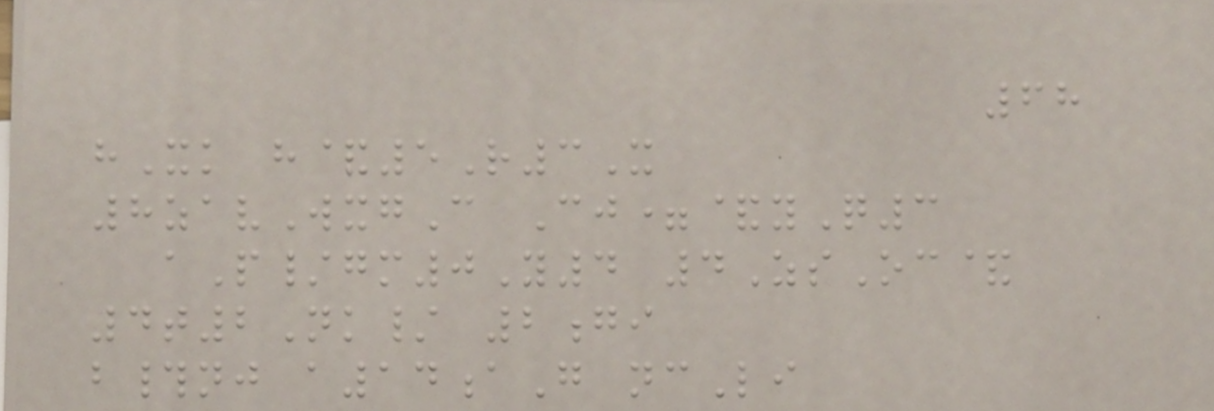68
hXk h&5R3X
8zavWxgC Cj=&yQ3
aP/gm0Y4 4ZsOc&
4t2Nk/ 2gi
b#nj a14aG ncLi
